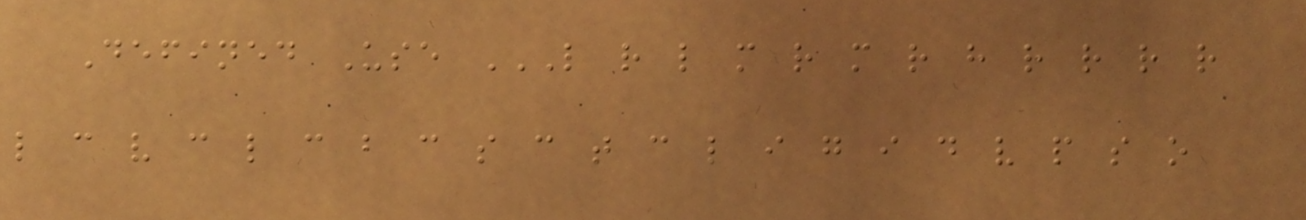Defined Use L R L M R M R H R R R R
L C V C L C B C S C T C L I G I D V P S O
